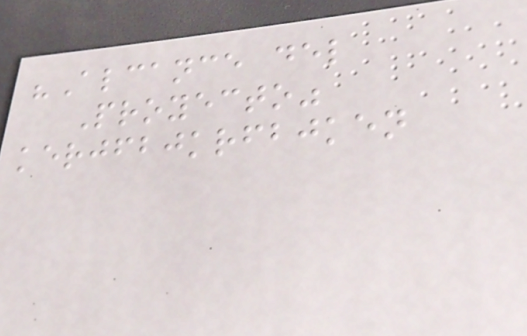"Alcance del
Proyecto"
kerjfbjkrfbjken
